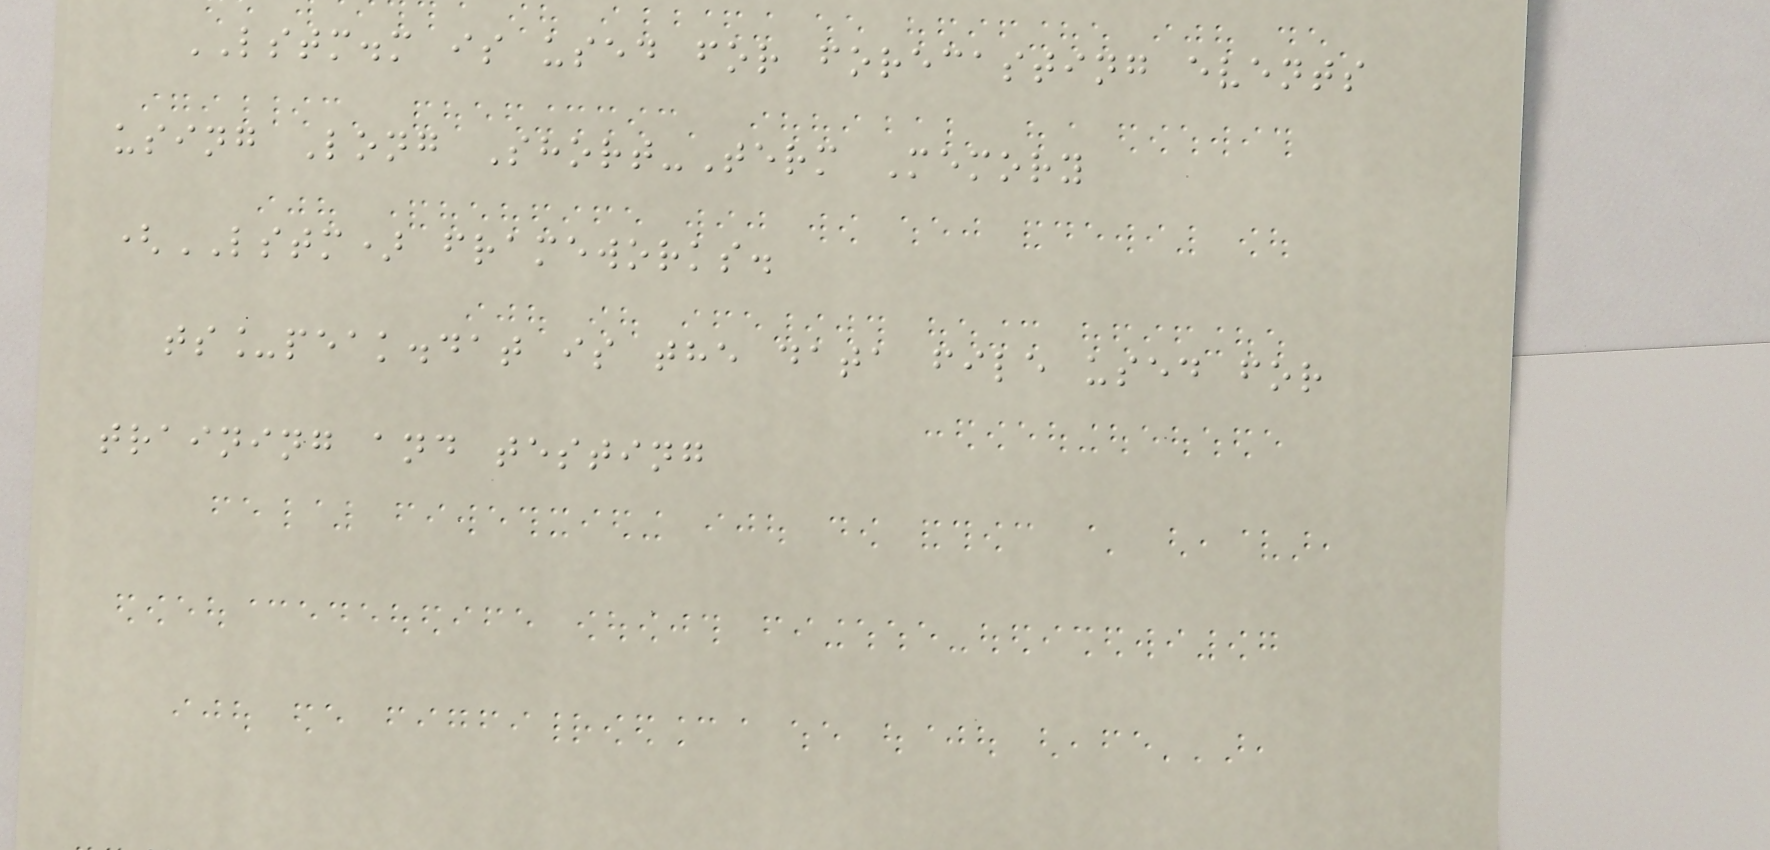LSTM.m is used for forecasting events
using Long Short-Term Memory
(LSTM) frameworks.
ts_peak.dat is the data file used for
training and testing
